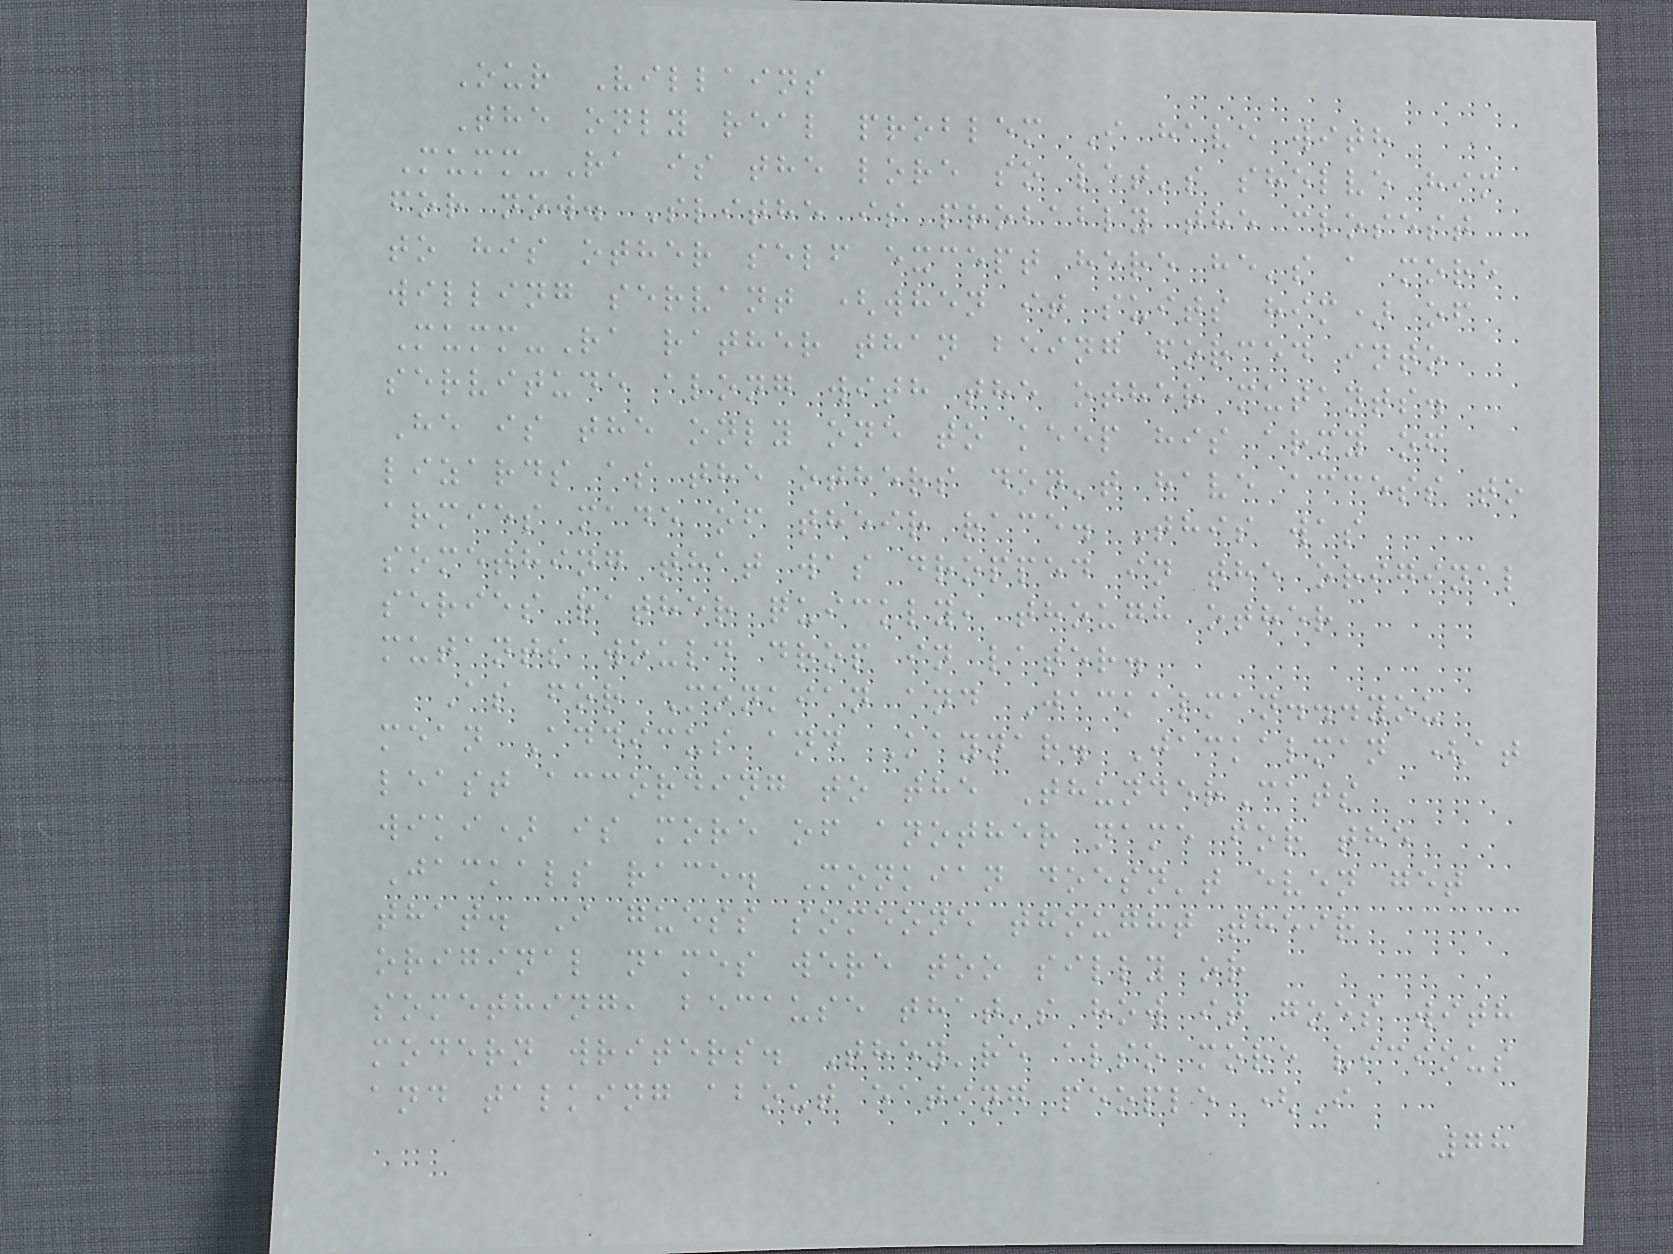Our Villains
The only real problem I have with
Mumm-Ra is the lore so let's shelve him
for now. Slithe is probably the closest
to his other self except here he's a more
willing servant (when it suits him) of
Mumm-Ra rather than being forced into
servitude along with the other mutants.
He is the only one to keep his army of
lizards as the others don't have access to
armies made of their race. This was
something that was dropped in the original
series rather quickly, though other
mutants would drop in later.
As for Monkian and Jackalman...you
mean Addicus and Kaynar. Jackalman (at
least according to the ThunderCats
wiki) is more of another name for the
Jackals race. Monkian doesn't even get
that. I guess someone thought their
original names were too silly or
something, because that's how it goes with
modern writers. They're also more vicious
and talking about eating people (I
78
